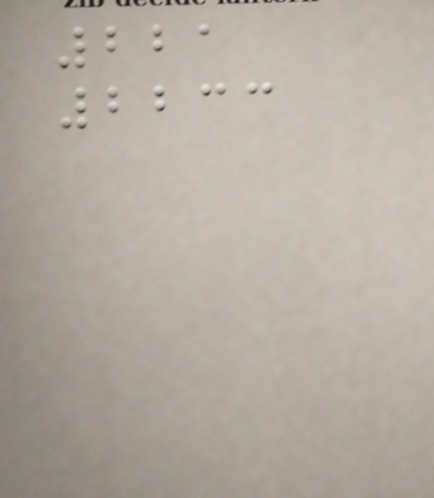221
2233
